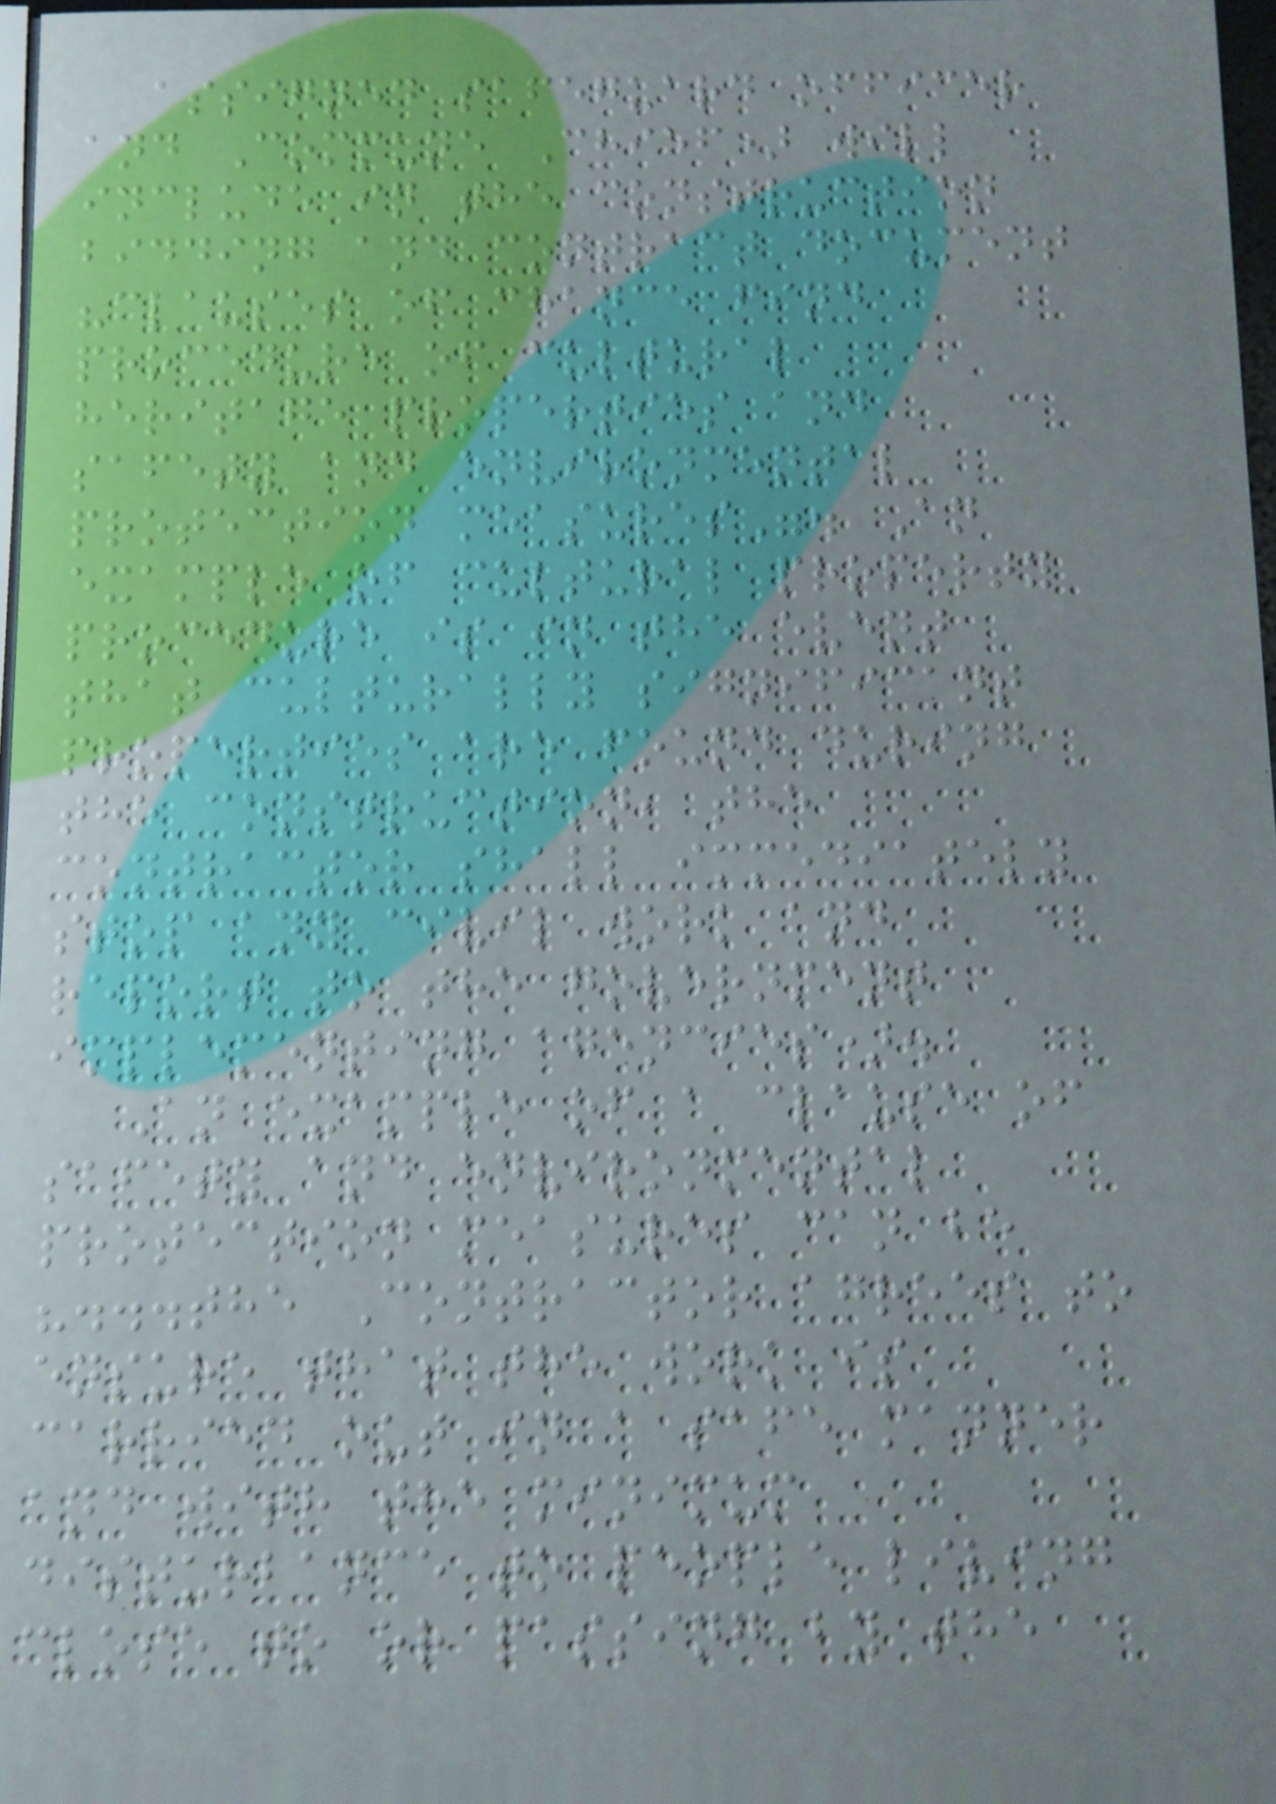assigned safeguard officer
and Commune Chief) will
include in the construction
bidding and contract document
"clauses of chance find
procedure of cultural
heritage properties and
safety and environmental
protection measures". An
example of cultural property
procedure is in the event
that culturally significant
properties are found during
the construction, the
contractor shall immediately
stop any civil work and
report to the government
implementing agencies).
An example of a clause of
safety and environmental
protection measures can be
"...the Contractor agrees to
ensure that the work is
carried out in a safe manner
and with the minimum
disturbance to people living
close to or passing by the
